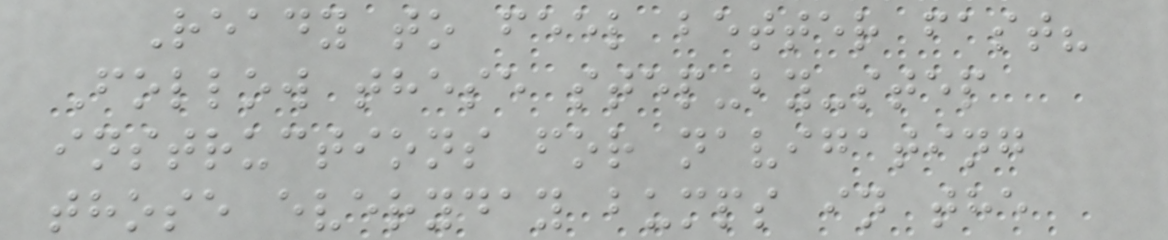Ready to feel better fast?
Follow these step-by-step
instructions for navigating
those everyday bumps in the
